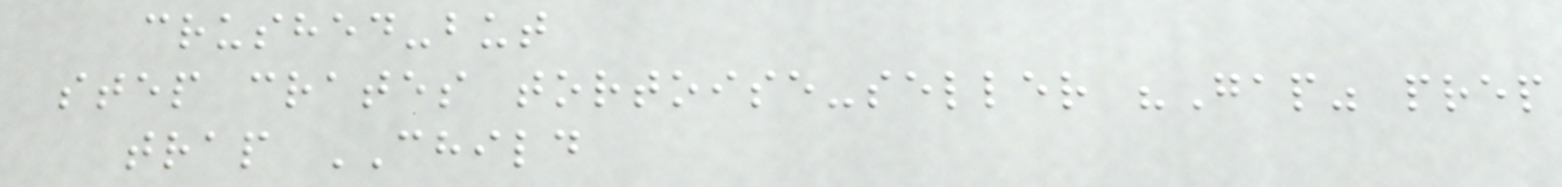crushed-but
step crates tortoise-seller "Gap" prep
trap CHILD
